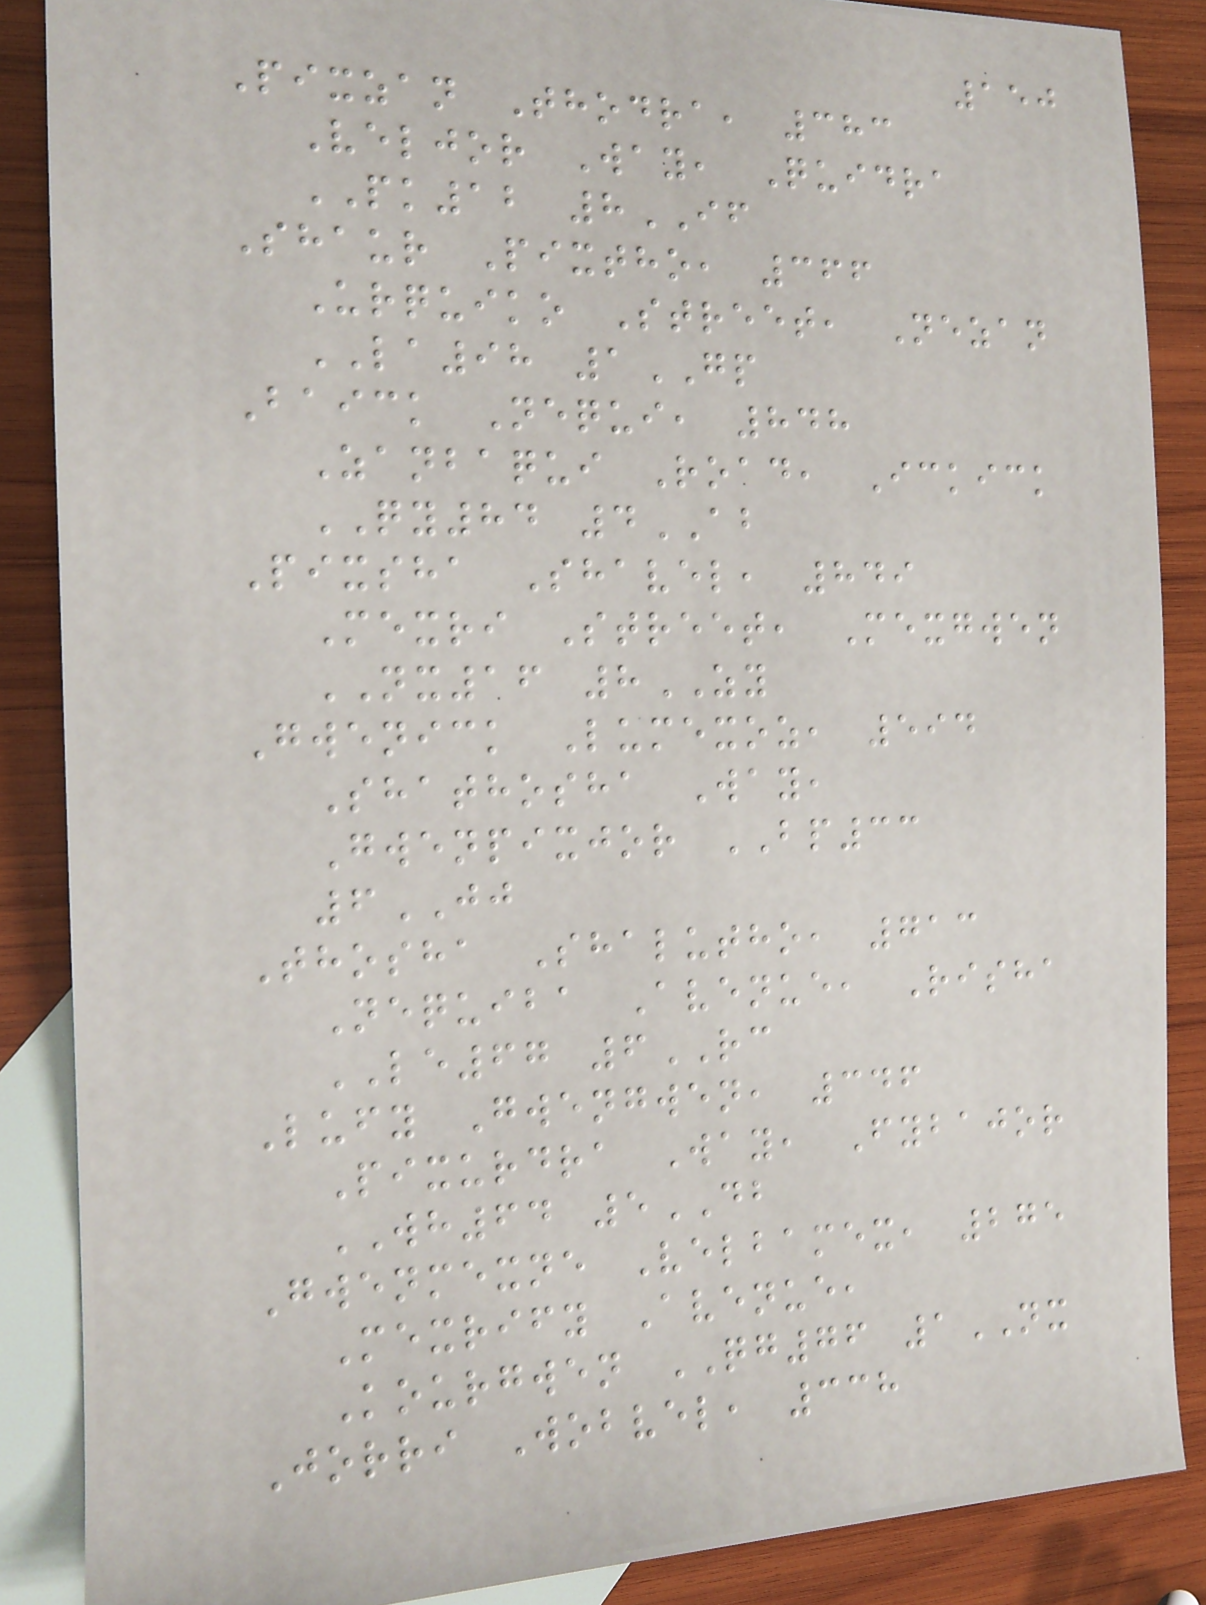150
Pixzan Thodra, 383
Veljor Way, Quidra
PK12 8IF
Shaur Pixtho, 366
Urquiko Street, Nezan
LA98 1GP
Baick Nequi, 848
Zanbaqui Road, Ickick
QY84 4AB
Pixsha Shavel, 849
Mexri Street, Mexgwen
NX16 8ZY
Gwenick Lumexoz, 594
Shathosha Way,
Gwenpixjor BP33
6JJ
Thosha Shalutho, 713
Nequiba Avenue, Risha
LE67 6RC
Lufy Gwengwen, 346
Pixurdra Way, Fybajor
WH64 5DB
Gwenmexne Velbamex, 275
Mexrify Avenue,
Kourgwen QG76 1NX
Jorri Wobvel, 338
